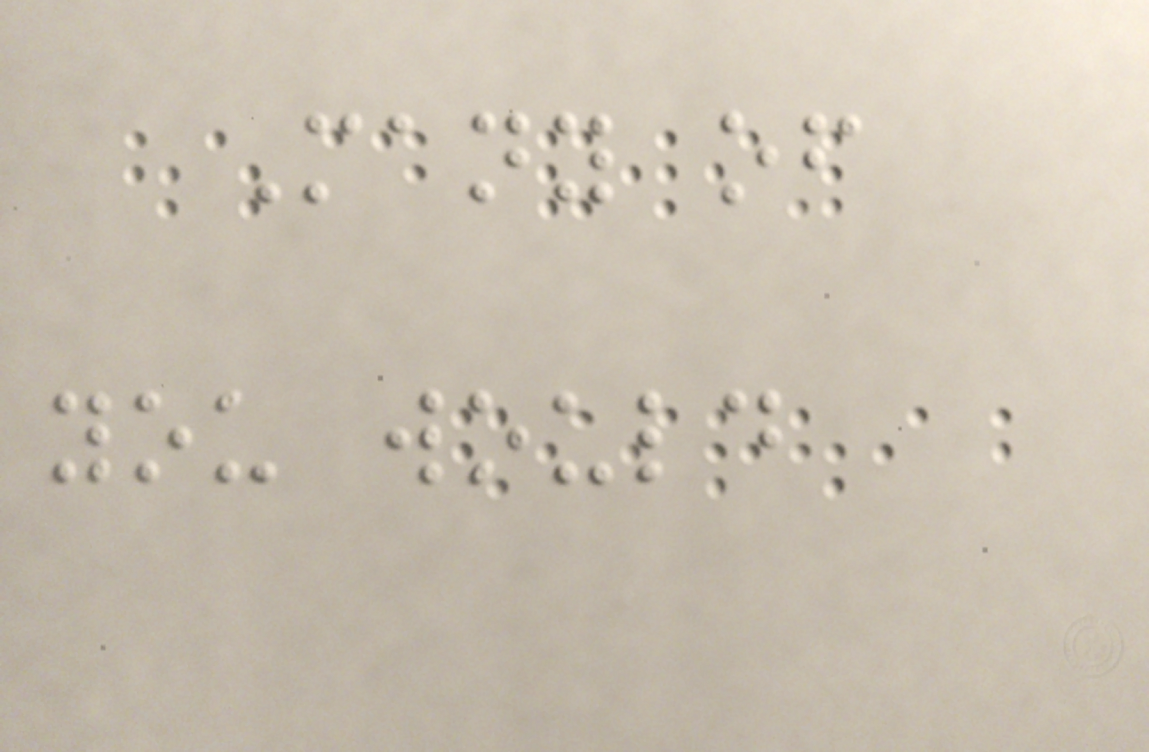Many of
you would
